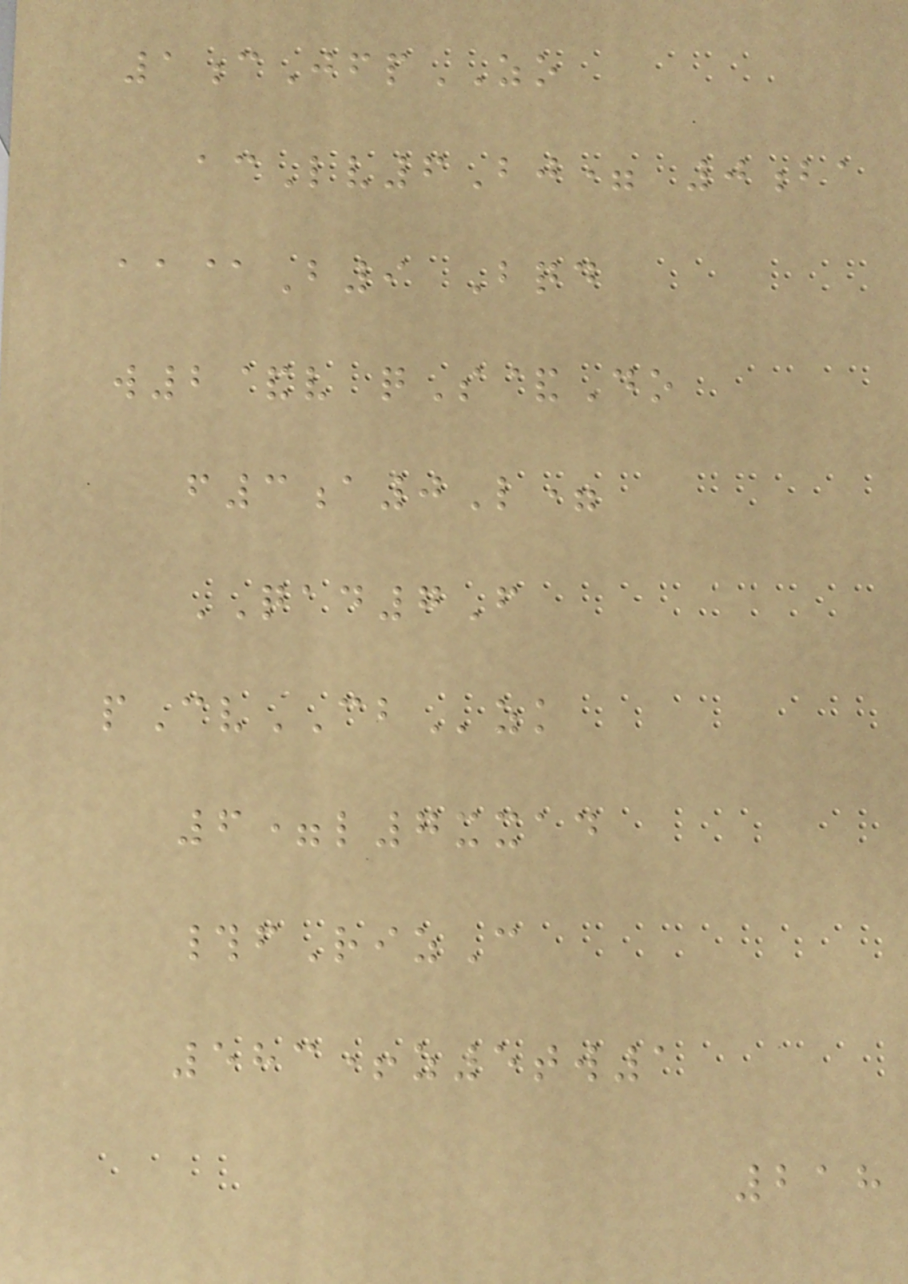1cJfpZO
acLv6Bj= 0ba
aa@B9 Bqd
w2&v qS&Do
f3a0L=
QAD7F
pCvCBzk
6=l7xxad
#fRizC
583+z5tw1
218
